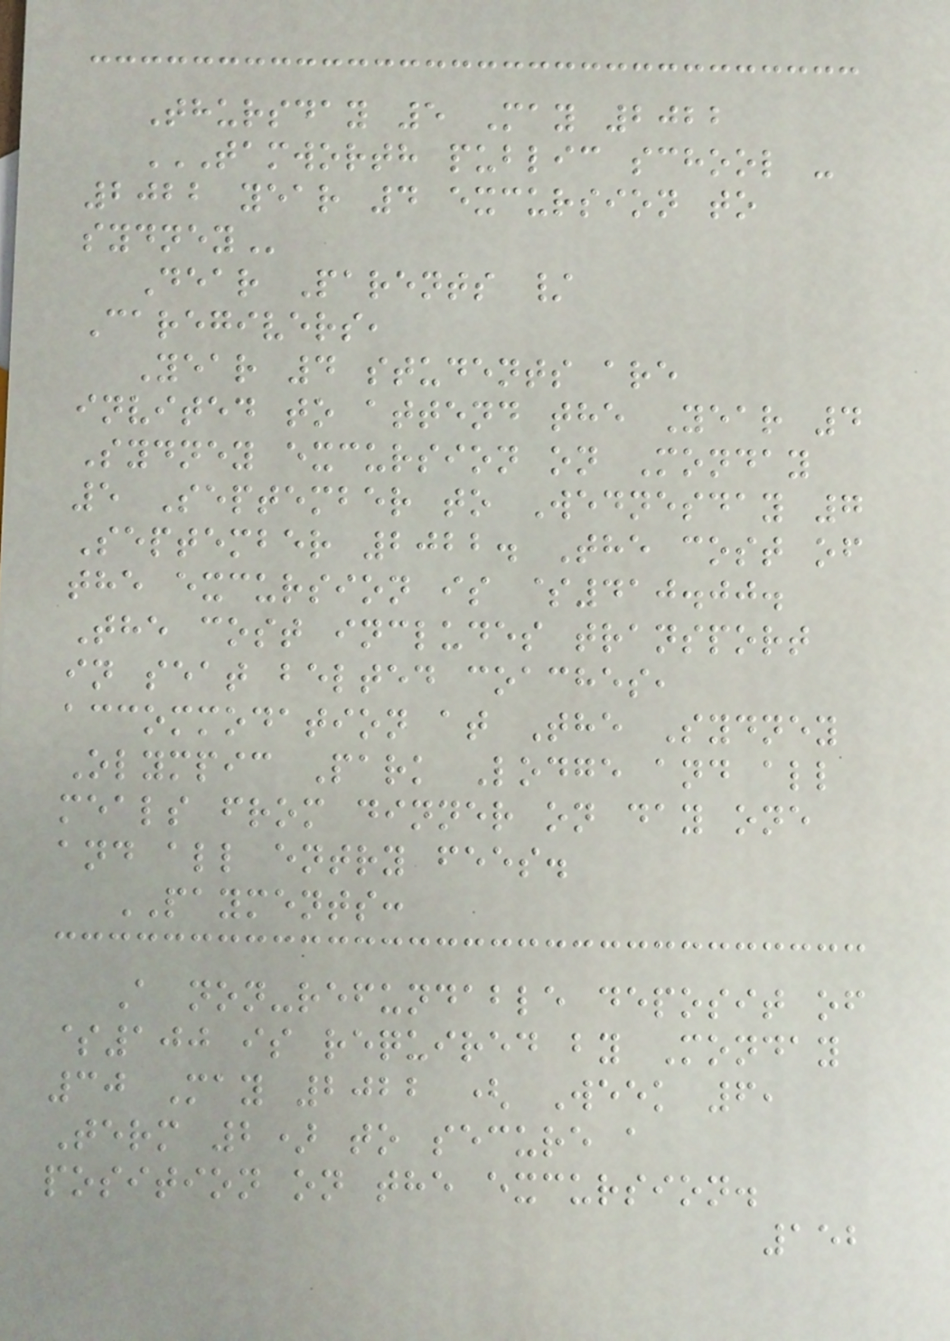Thursday 5 May 2022
TAMWORTH PUBLIC SCHOOL -
2022 YEAR 4 EXCURSION TO
SYDNEY
Dear Parents /
Caregivers,
Year 4 students are
invited to attend the Year 4
Sydney excursion on Monday
5 September to Wednesday 7
September 2022. The cost of
the excursion is $410.00.
The cost includes transport
in seat belted coaches,
accommodation at The Sydney
Olympic Park Lodge and all
meals from dinner on day one
and all entry fees.
PAYMENTS:
A non-refundable deposit of
$100 is required by Monday
30 May 2022 ( Week 6,
Term 2) to secure a
position on the excursion.
152
